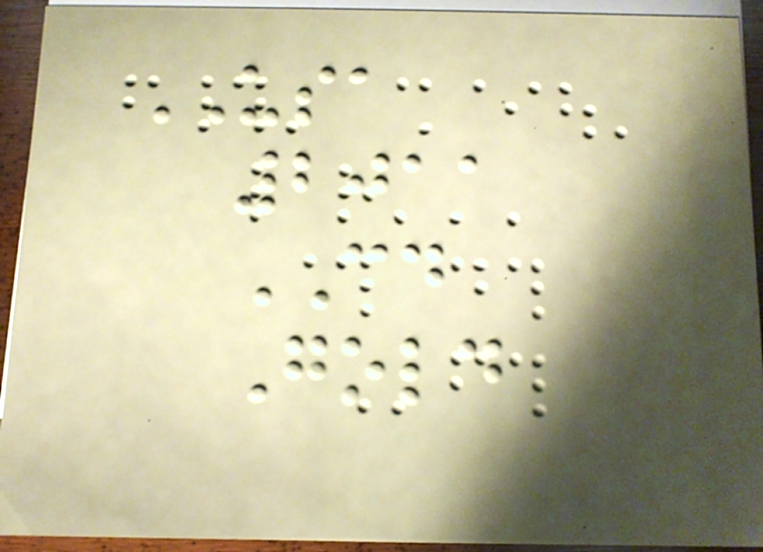USA
2011
CD
Gold
